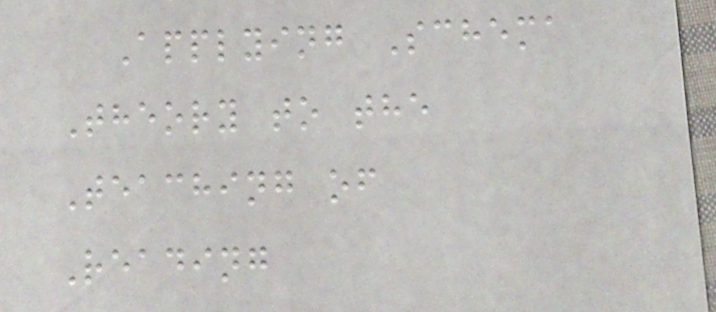Applying Schema
Theory to the
Teaching of
Reading
